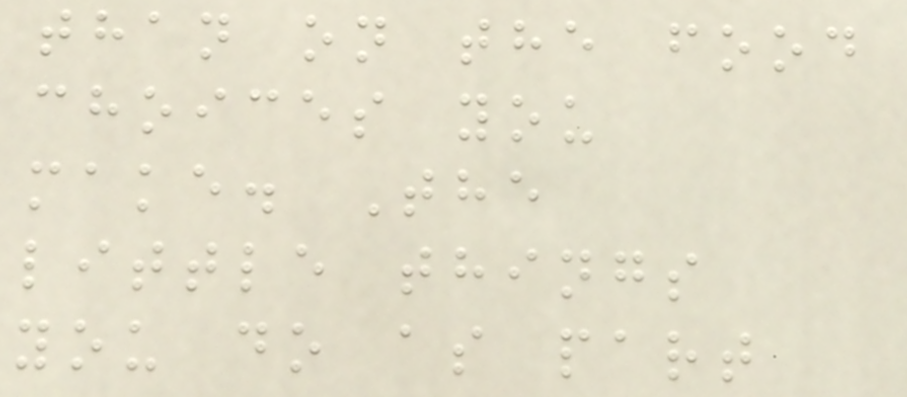than on the food
choices you
make. The
little things
you do as part
